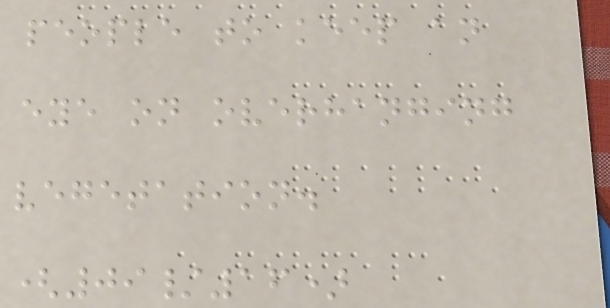people to keep an
eye on overhanging
vegetation.
(09/16)
